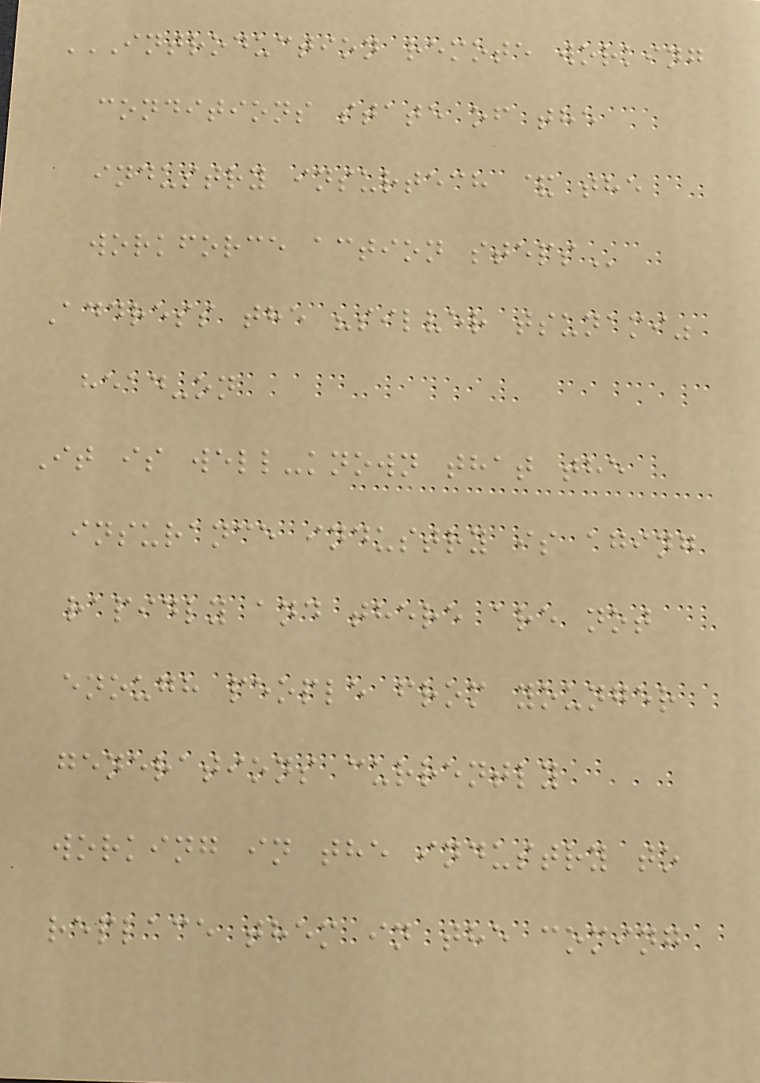INTRODUCTION REMOTE WORKING
CONDITIONS STATE OF THE
INDUSTRY INSURTECH & THE
WORKFORCE ACTION STEPS
Address the "silver tsunami"
head-on
It is well-known that the
insurance industry is aging
rapidly and there are not
enough people from younger
generations currently
working in the industry to
replace them in the coming
